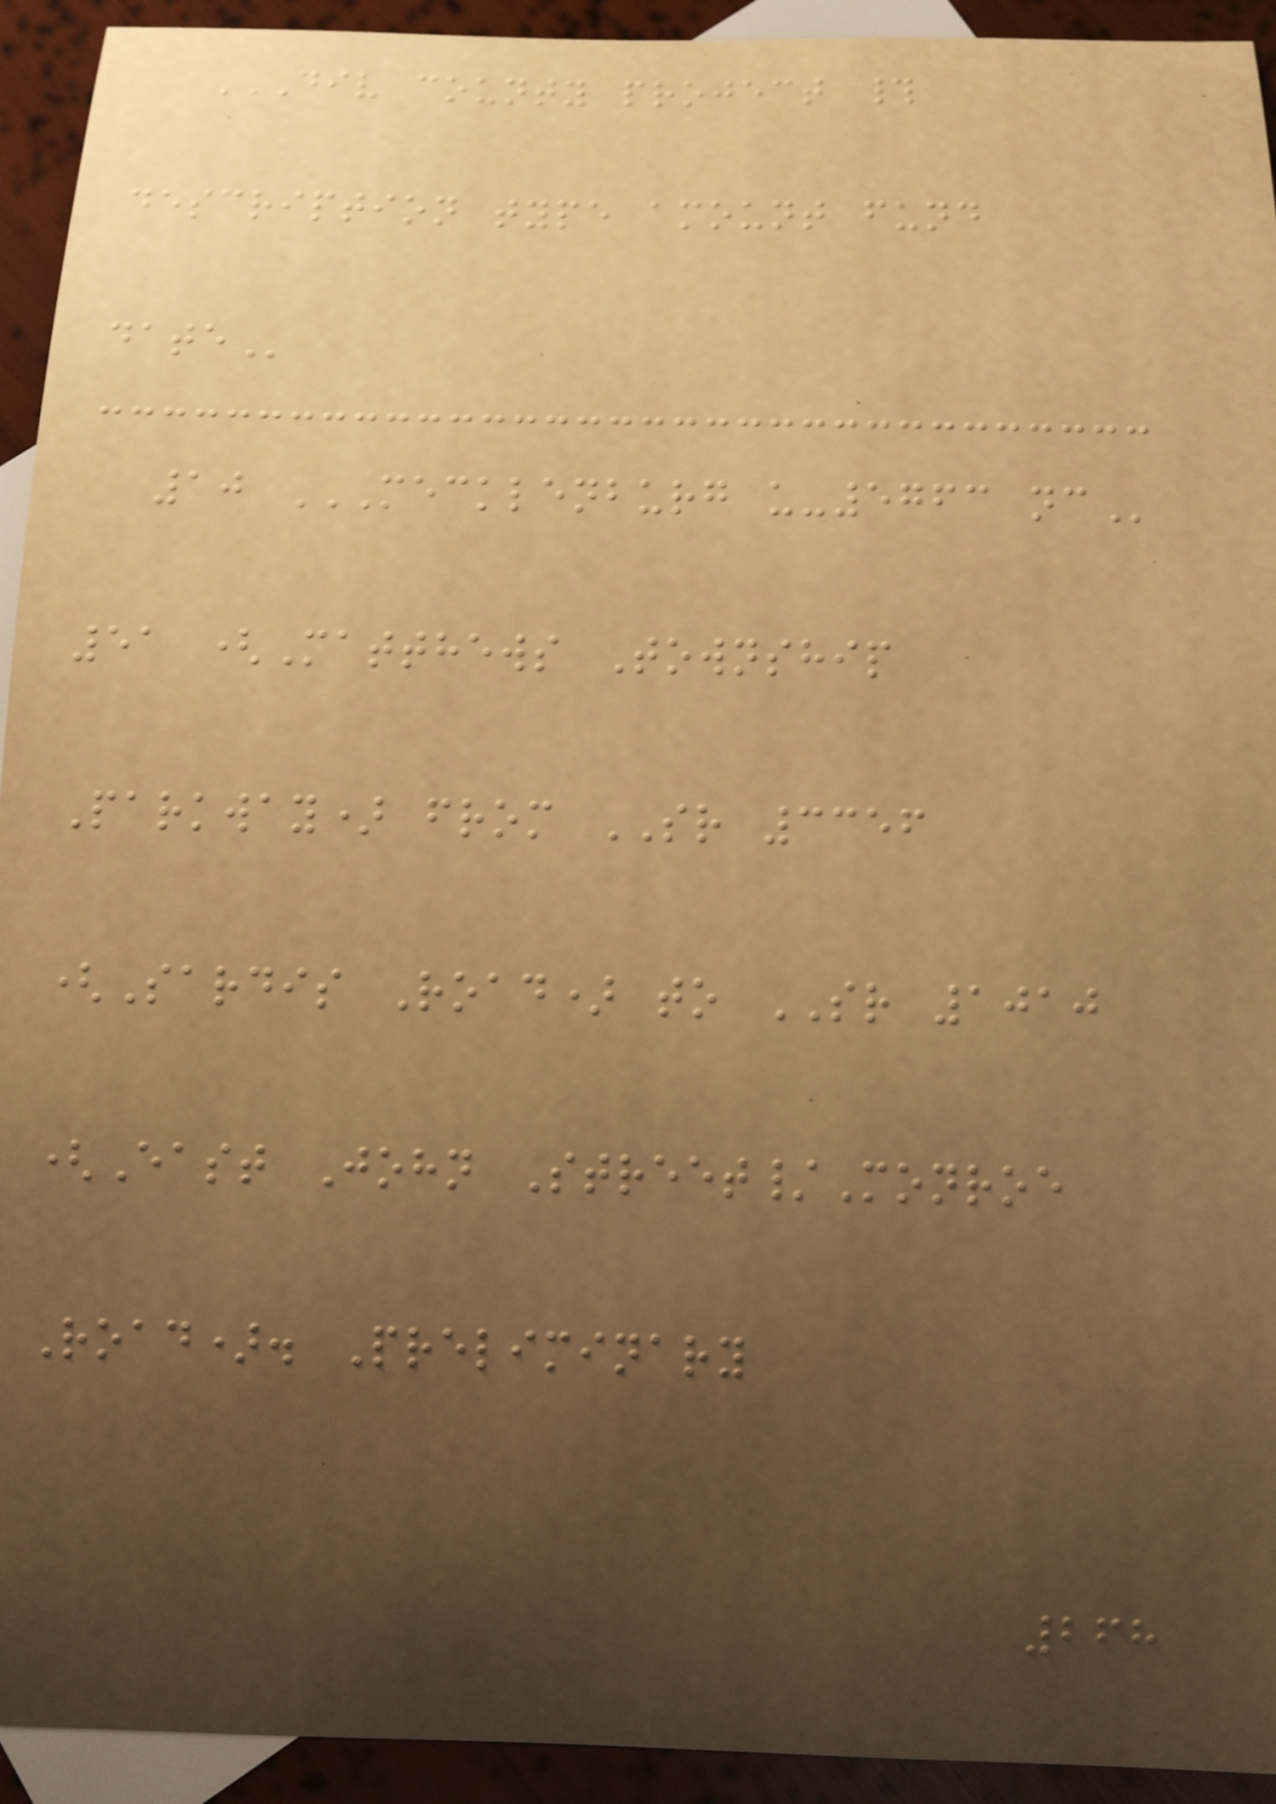DIV COUNTY PROJECT #
DESCRIPTION TYPE AMOUNT FUND
DATE
10 MECKLENBURG U-5763 NC
51 (Matthews Township
Parkway) from SR 3356
(Sardis Road) to SR 1010
(East John Street/Monroe
Road). Preliminary
268
